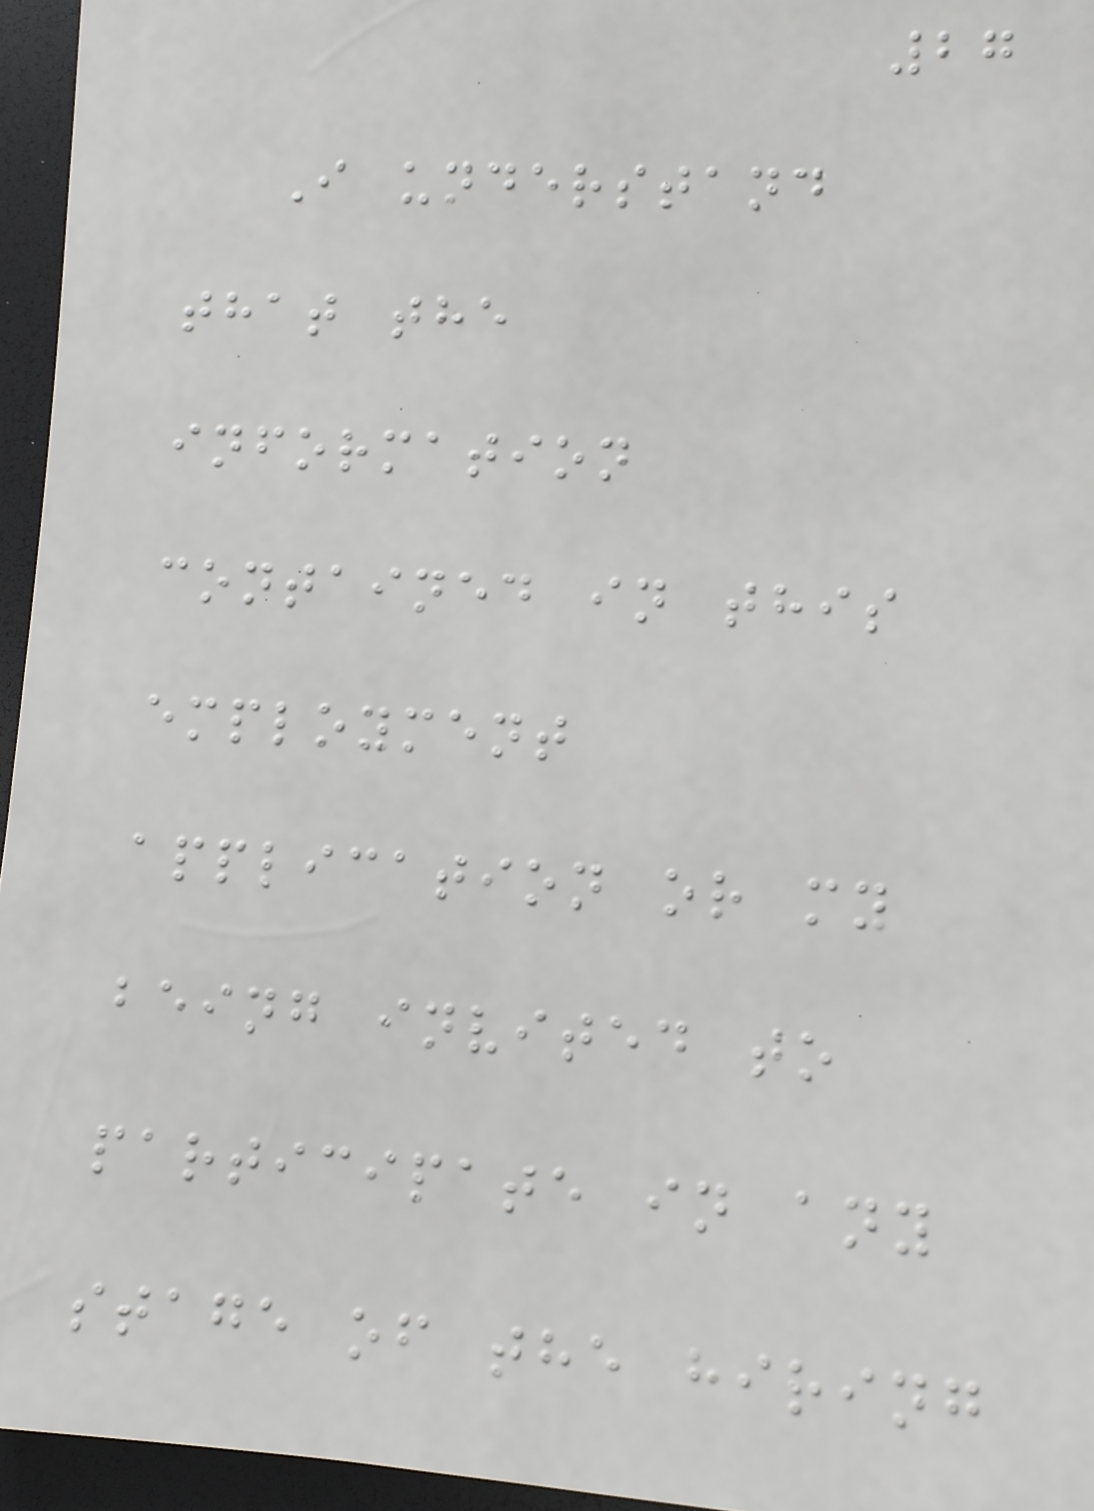27
I understand
that the
information
contained in this
employment
application or my
being invited to
participate in any
stage of the hiring
